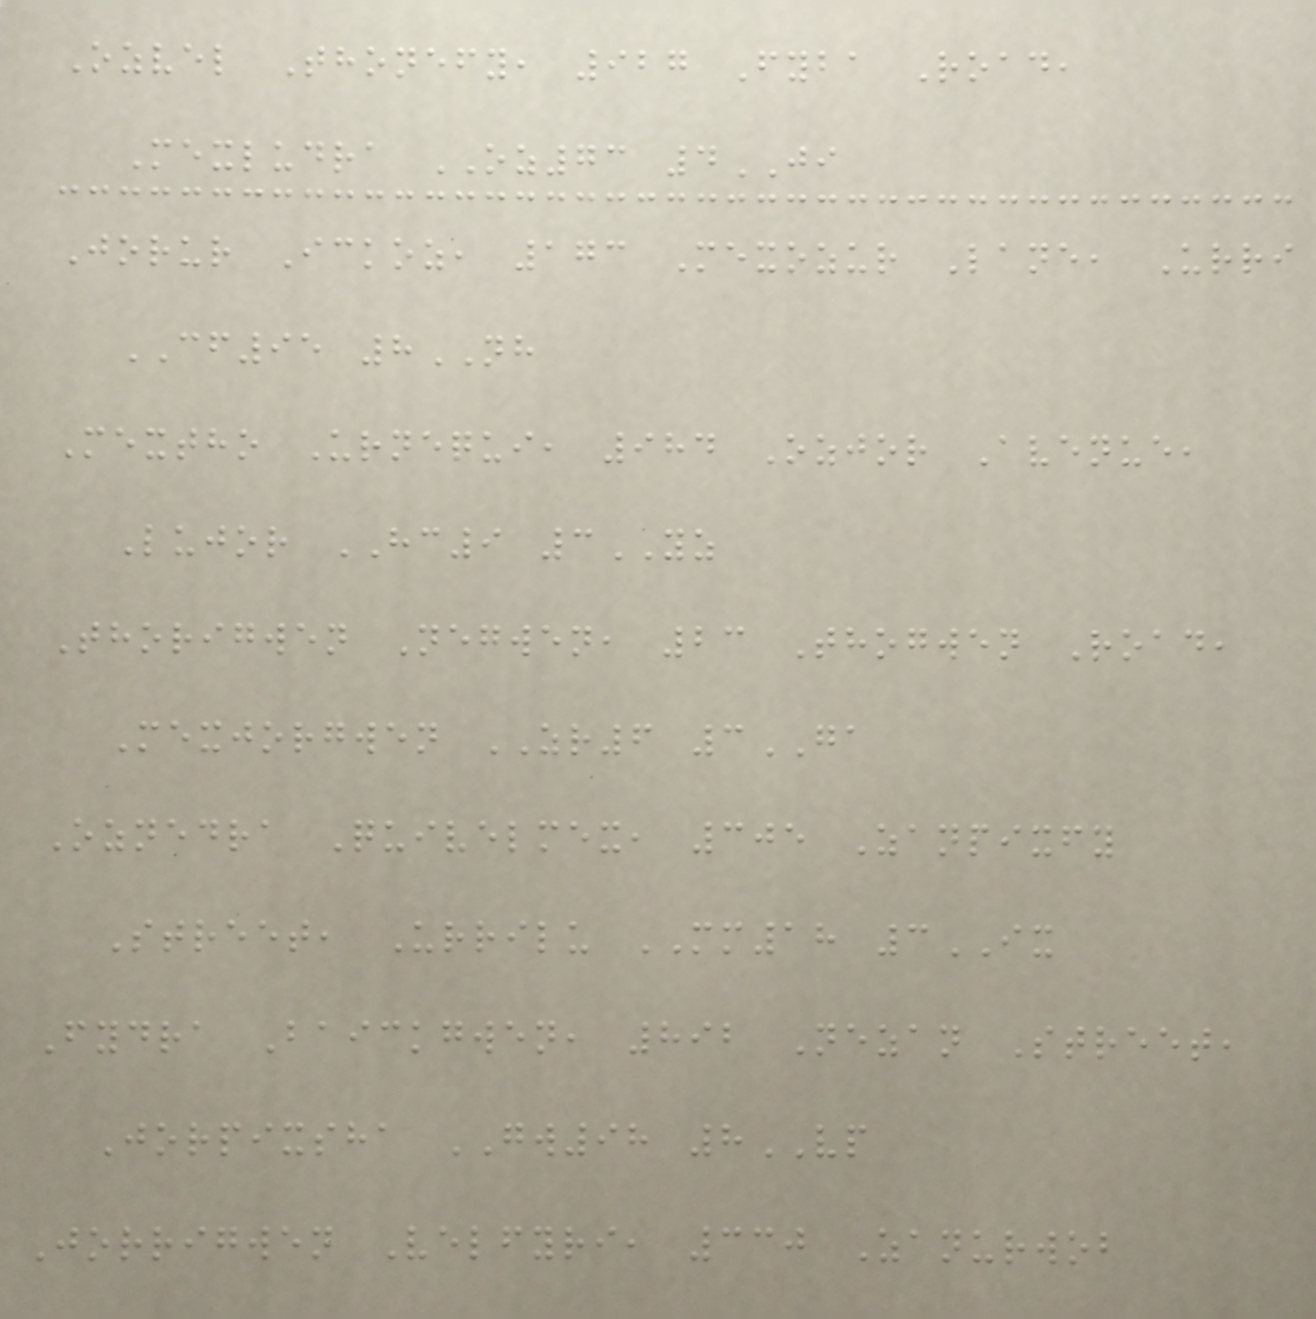Ozvel Thonefy, 927 Fyba Road,
Mexludra OZ73 4JI
Jorur Ickoz, 173 Mexozur Lane, Urri
CF95 8NH
Mextho Urnequi, 984 Ozjor Avenue,
Lujor HC9 3YZ
Thorigwen Negwen, 23 Thogwen Road,
Mexjorgwen ZR6 3GA
Oznedra Quivelmex, 305 Zanpixfy
Street, Urrilu MM18 3IX
Fydra Baickgwen, 892 Nezan Street,
Jorpixsha GW98 8VP
Jorrigwen Velfyri, 330 Zanurwob
